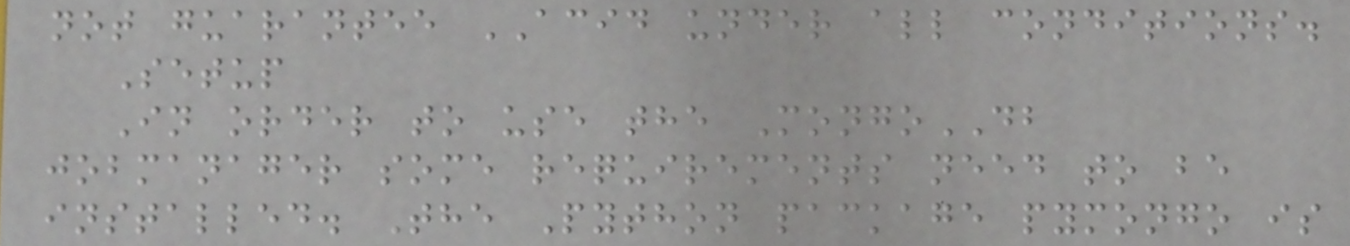not guarantee ACID under all conditions.
Setup
In order to use the MongoDB
jobmanager some requirements need to be
installed. The Python package pymongo is
